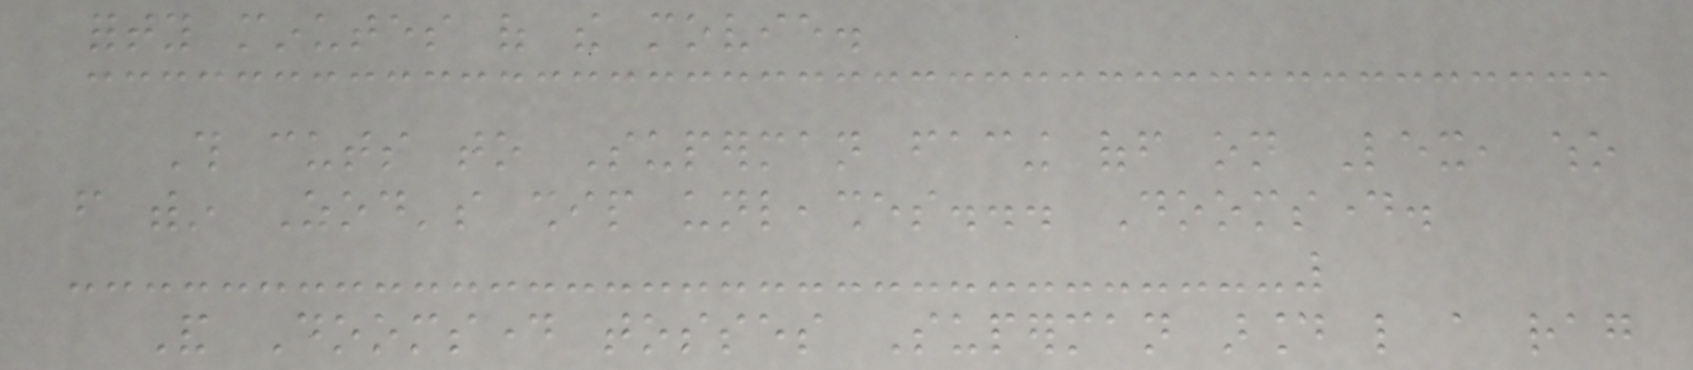forty minutes of the movie.
This cuts to Superman facing off on Lex, who
from within Zod's ship unleashes... Doomsday.
And Doomsday tosses Superman around like a rag
